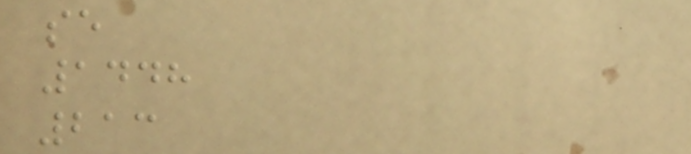se
1448
213
